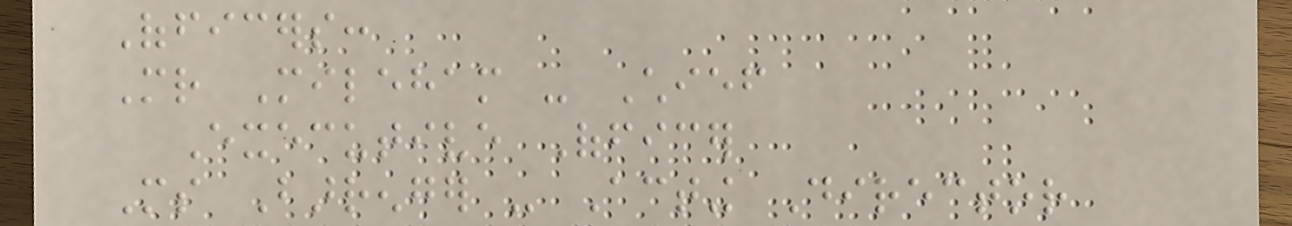Officers:
Mr Mileham - Chief
Executive Officer
Ms Barrenger - Acting Director
